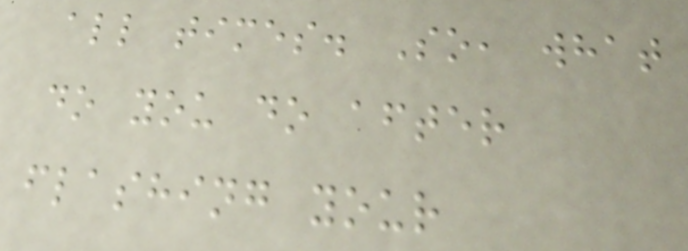all times. So, what
do you do after
flashing your
